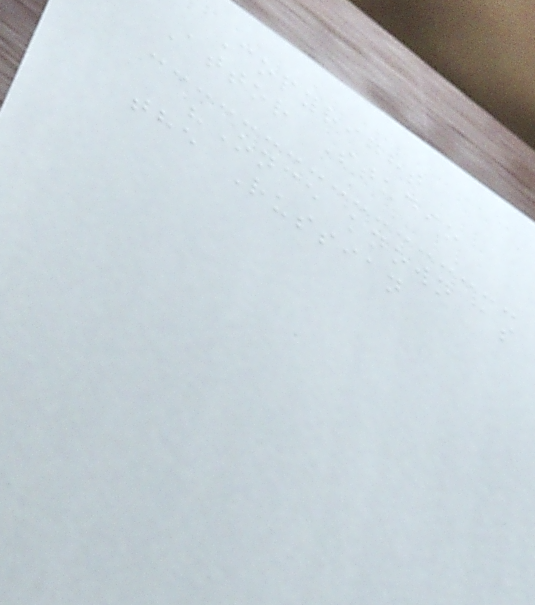Copyright
Attor Studio
"Once known as
the Russian
